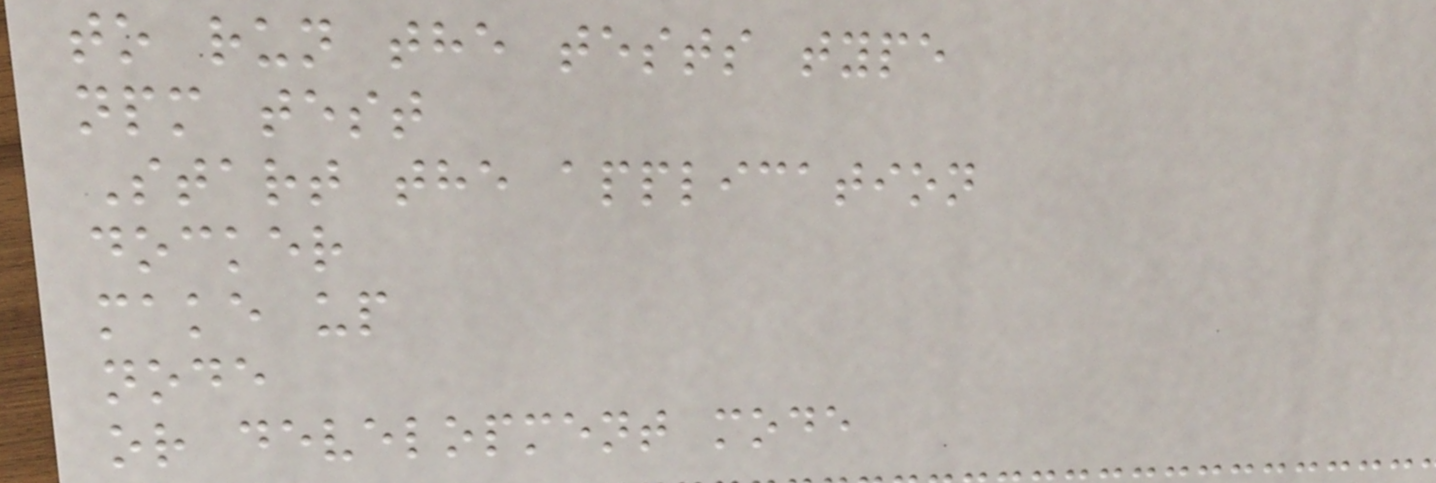to run the tests type
npm test
Start the application
docker
make up
node
or development mode
